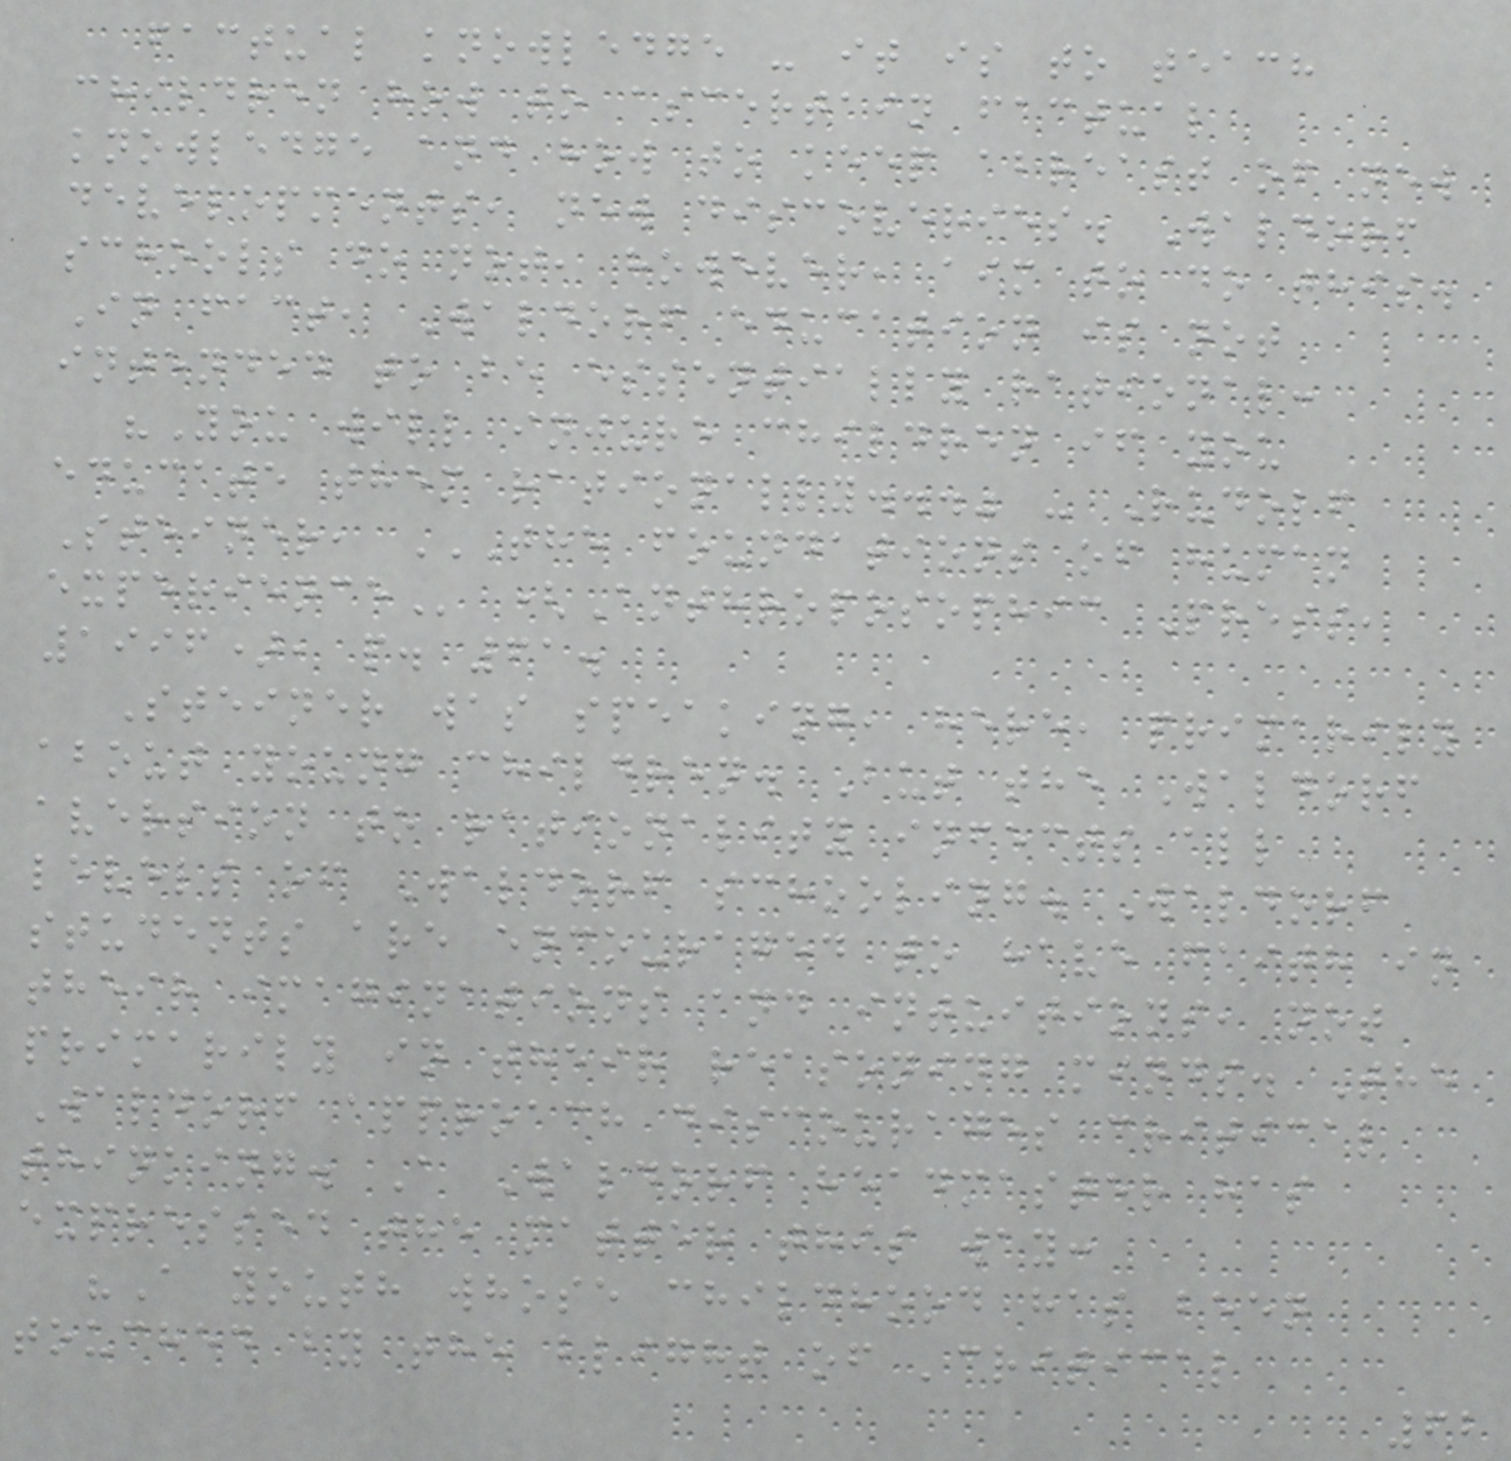factual knowledge - it is to teach
children how to ascertain factual
knowledge and how to keep abreast of new
developments, new discoveries. Waldorf
schools do not, however, aim to do this.
In fact, Waldorf education is not
intended to be essentially rational:
"You will injure children if you
educate them rationally..." - Rudolf
Steiner, THE FOUNDATIONS OF HUMAN
EXPERIENCE (Anthroposophic Press,
1996), p. 61.
Steiner was speaking, here, primarily
about young children. But the Waldorf
aversion to rationality infects all
levels of Waldorf schooling. Waldorf
students are encouraged to have faith in
their imaginations and intuitions, not
primarily in their reasoning minds. The
Waldorf approach discourages critical
thinking. A Waldorf headmaster has
expressed the matter this way:
"A youth whose childhood has been
touched by the blight of 'critical
62
